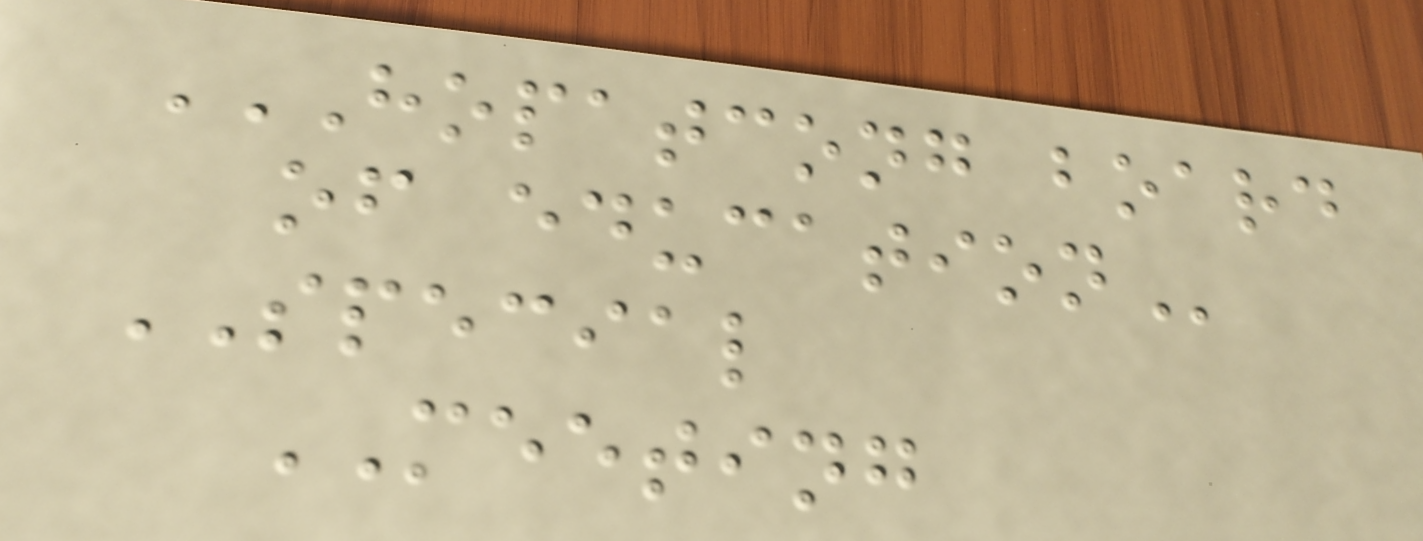HOPATCONG BOARD
OF EDUCATION
SPECIAL
MEETING
